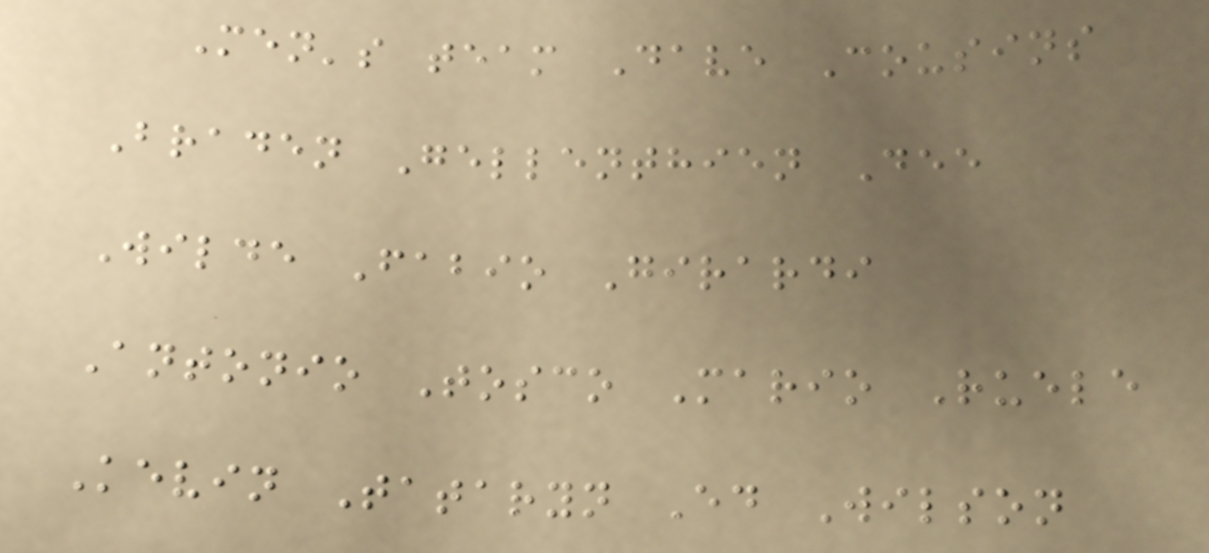Men's team Dave Cousins
Braden Gellenthien Dee
Wilde Fabio Girardi
Antonio Tosco Mario Ruele
Kevin Tataryn Ed Wilson
